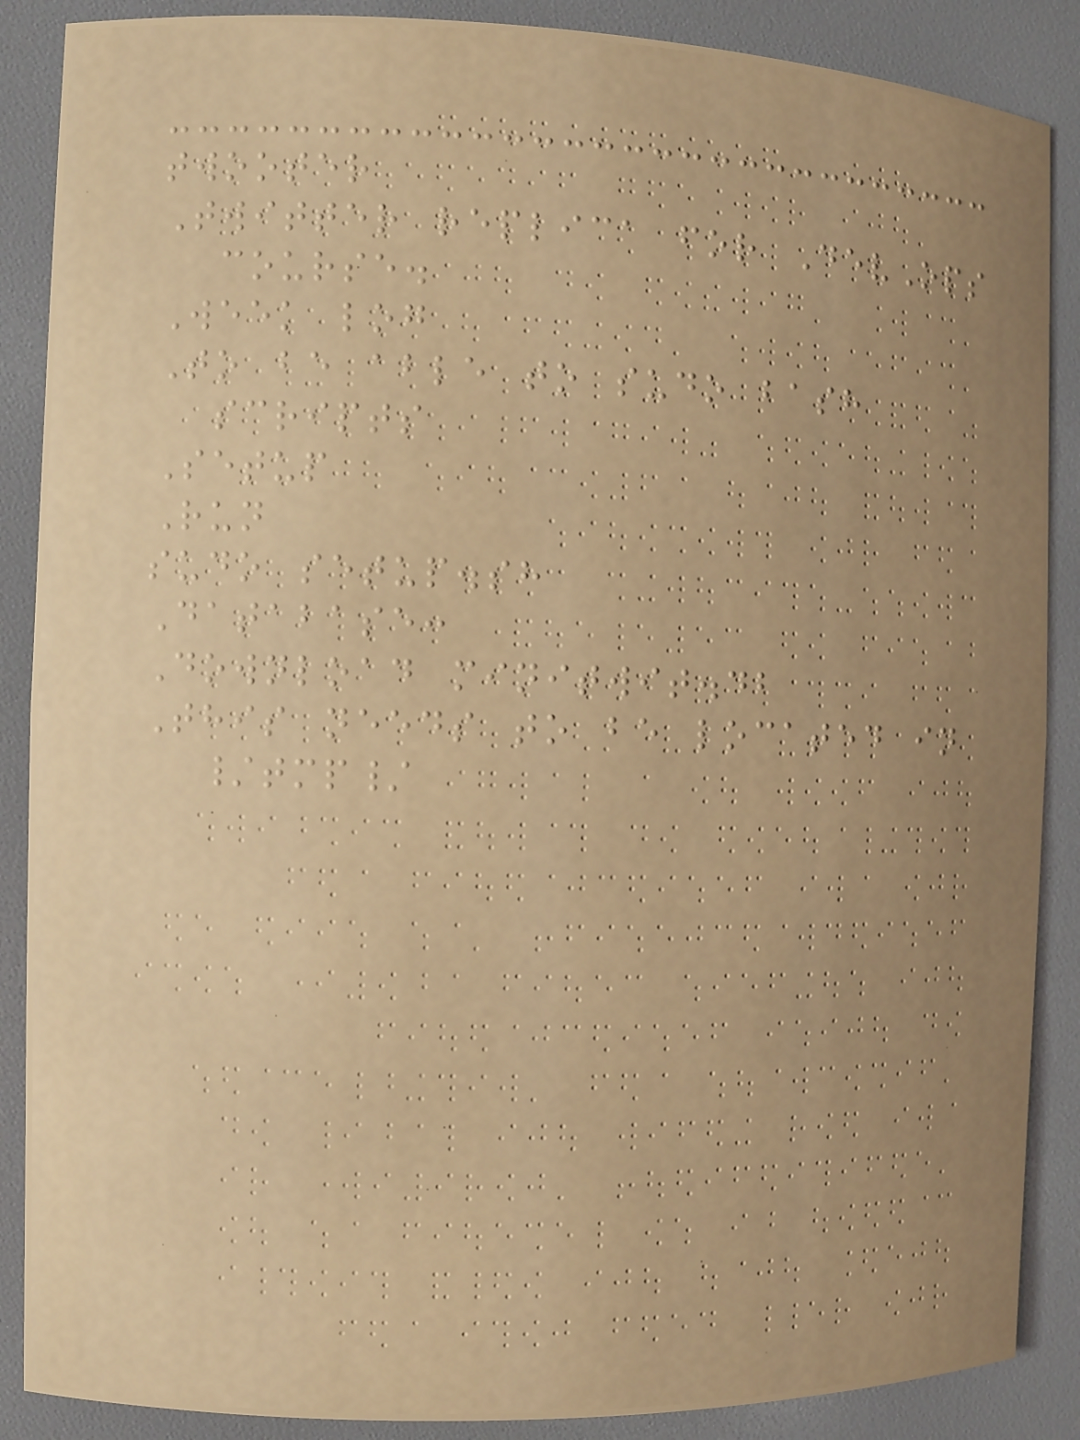twooter
Twitter replica for DevOps
course.
Week log
To be able to sudo bash
scripts
Setup
Run
sudo setup.sh
Database:
Download minitwit.db
This needs to be located in
/tmp/
